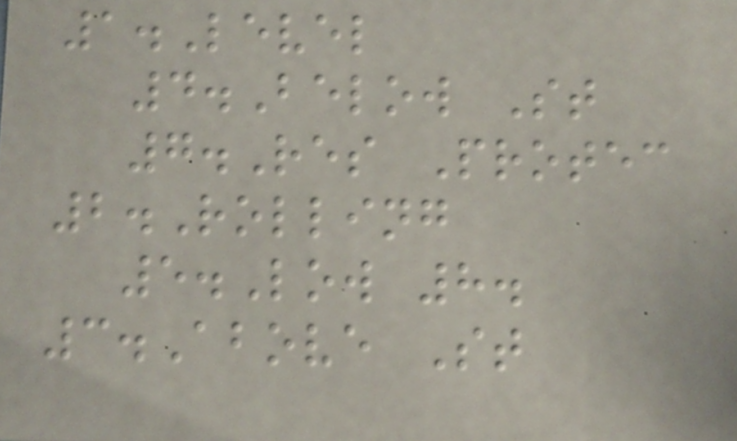1.Level
4.Below St
7.Res Protec
2.Rolling
5.Low 8.
3.Above St
